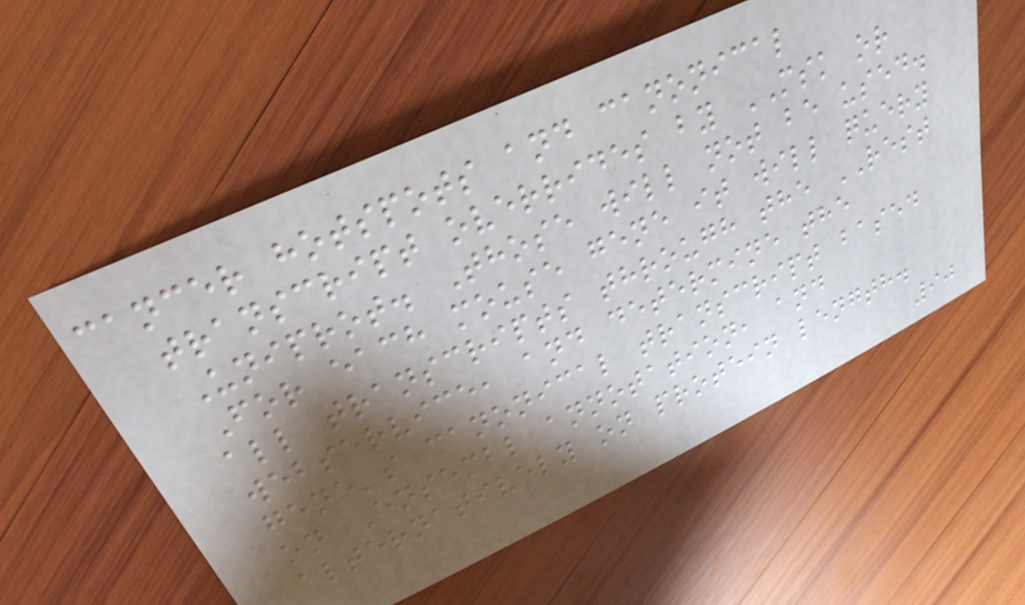cancer hotspots and canonical
transcript overrides by MSK or
Uniprot. Those will not be used.
For each mouse gene it will query
all transcripts through the REST
webservice, and determine the
gene's canonical transcript based
on Ensembl annotation, and
alternatively on protein length.
90
